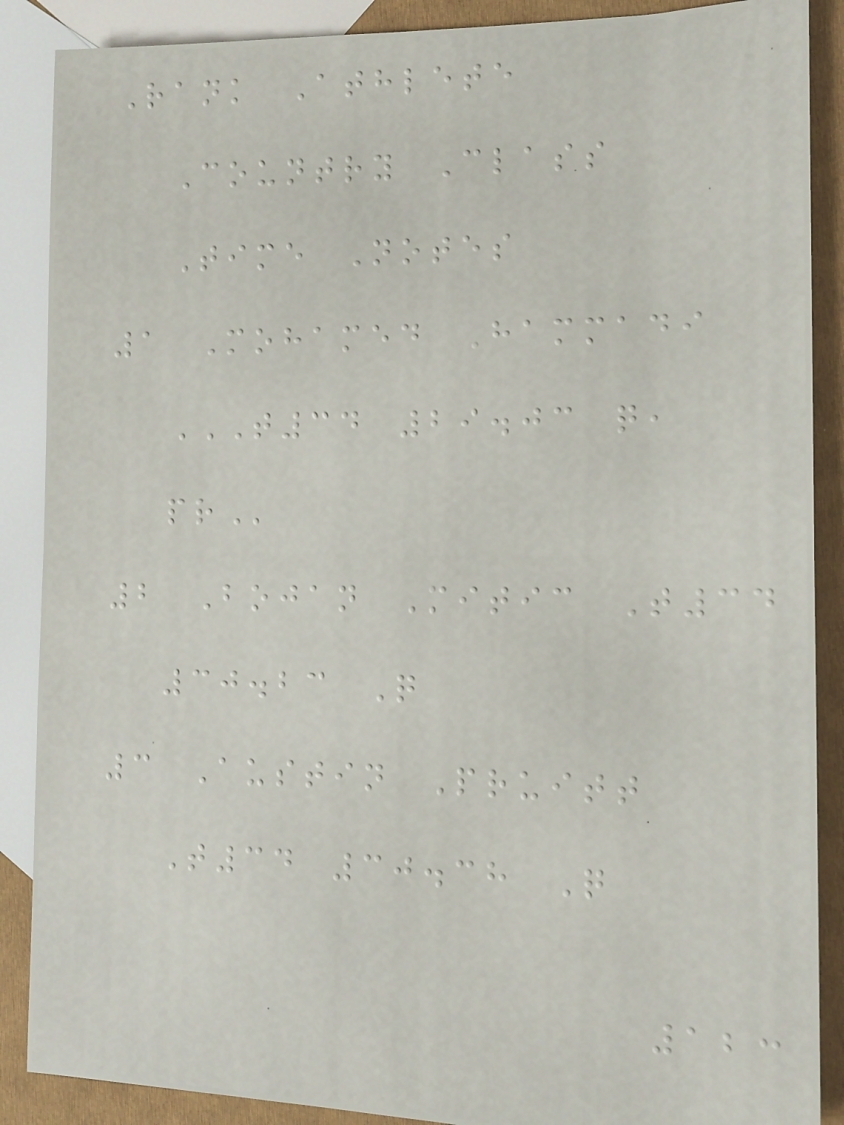Rank Athlete
Country Class
Time Notes
1 Mohamed Hammadi
T34 29.03 Q,
PR
2 Bojan Mitic T34
30.23 Q
3 Austin Pruitt
T34 30.38 Q
123
